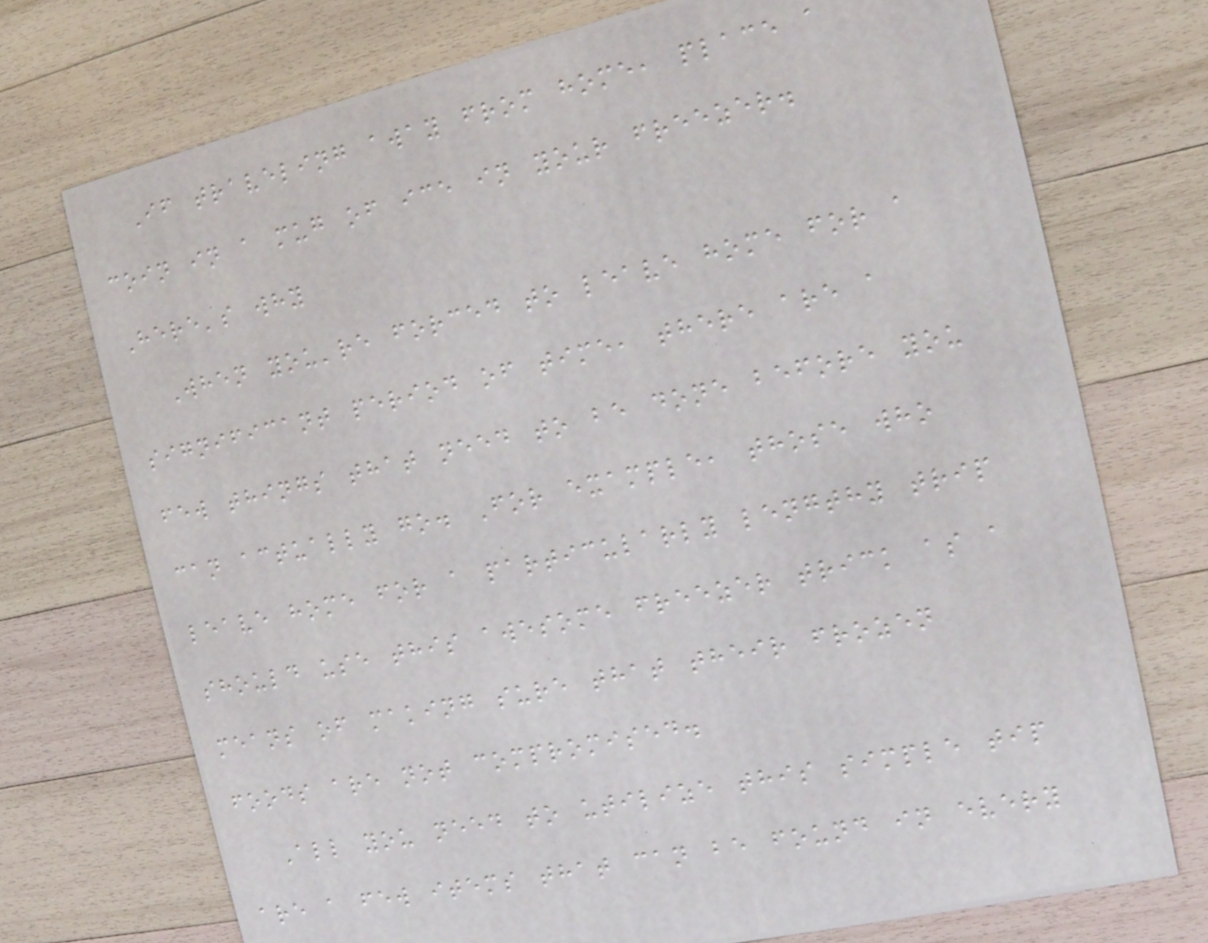If traveling away from home, place a
coin in a mug of ice in your freezer.
Here's why
When you're forced to leave home for a
significant period of time, there are a
few things that need to be done before you
can actually go. For example, those who
leave home for a particularly lengthy trip
should use this awesome freezer trick as a
means of making sure that their frozen
foods are not compromised.
All you need to utilize this simple tip
are a few items that can be found in every
